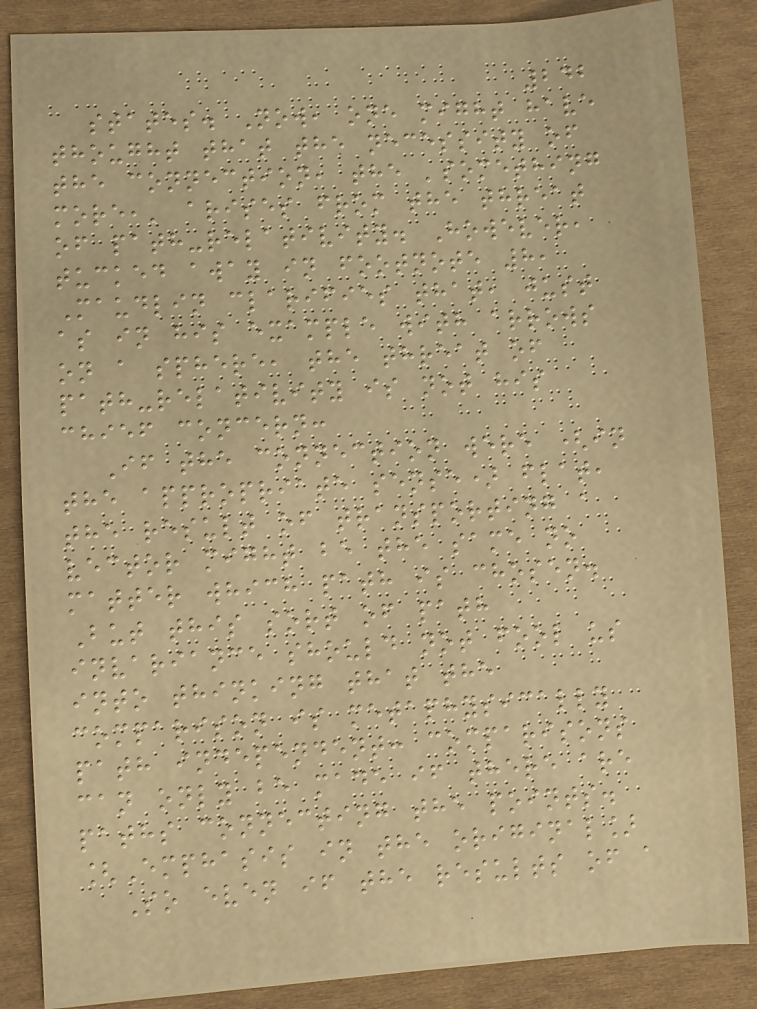242
states. Now, one might have
thought that the necessity of
the connection, the 'something
more,' arises from the threat
of path-relativity. However,
tucked away in footnote 8,
Maudlin clarifies that, just
as in his example with arrows
on a sphere, the threat of
path-relativity is not his
chief concern:
If the connection were (in
the appropriate sense) flat,
the result of transporting a
vector might be the same no
matter which path is chosen.
But this sort of path
invariance should not fool us
into thinking that the
comparison is metaphysically
path independent: comparisons
can only be made if there are
paths connecting the points.
[Emphasis in the original]
So even if the results of a
